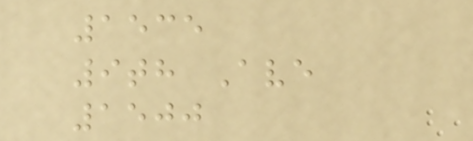1535
9th Ave
1500
